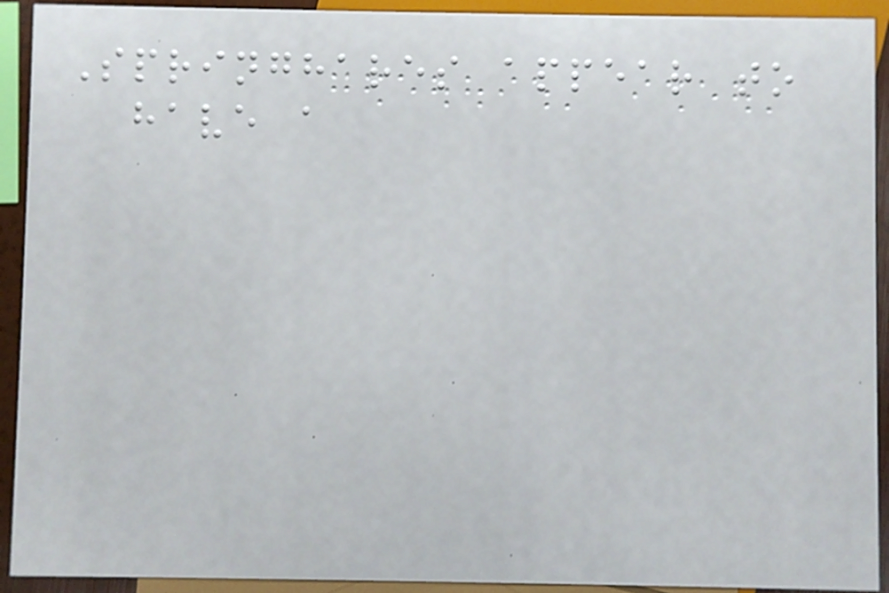Springhares appear to
have a
